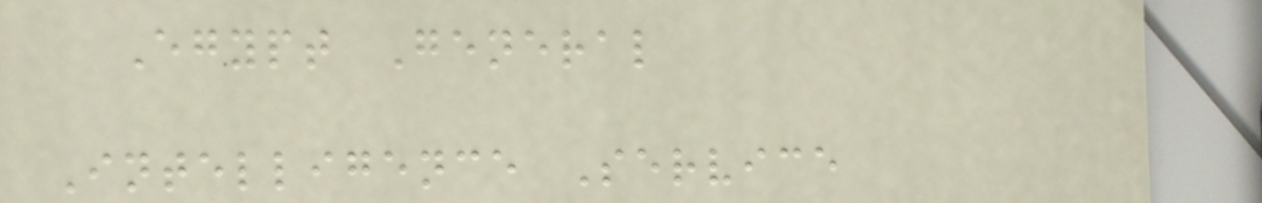Egypt General
Intelligence Service
